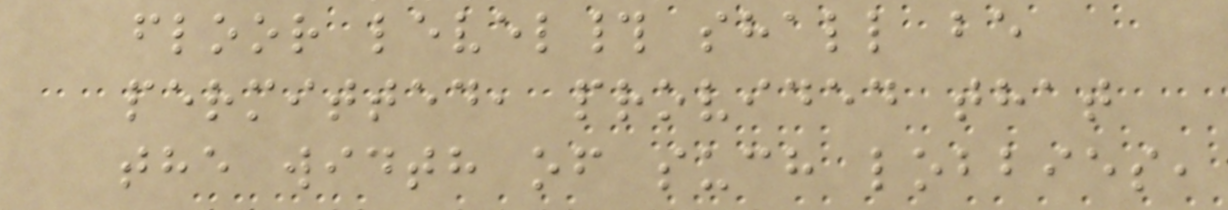floor level# shall be
permitted, provided that
the width of such lobbies,
